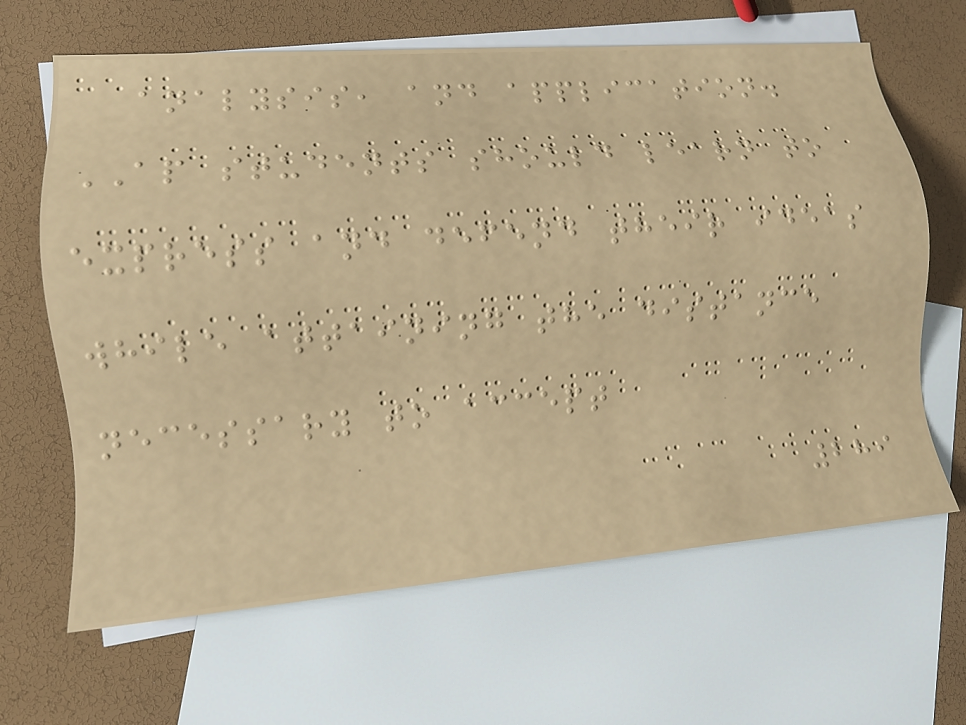analysis, and application.
AP students should learn to
express and defend their ideas
while attaining the distance
necessary to accept
289
